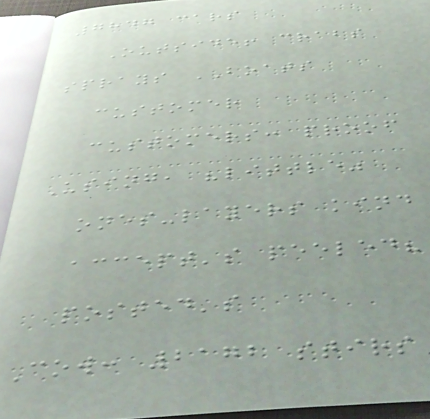7847 cars
Outside! crabs
sprays BOATS
customer
customers: proof
Using, "little"
ones-layers kind
accept's peeled?
posted's
Cow: 2172 stirs
